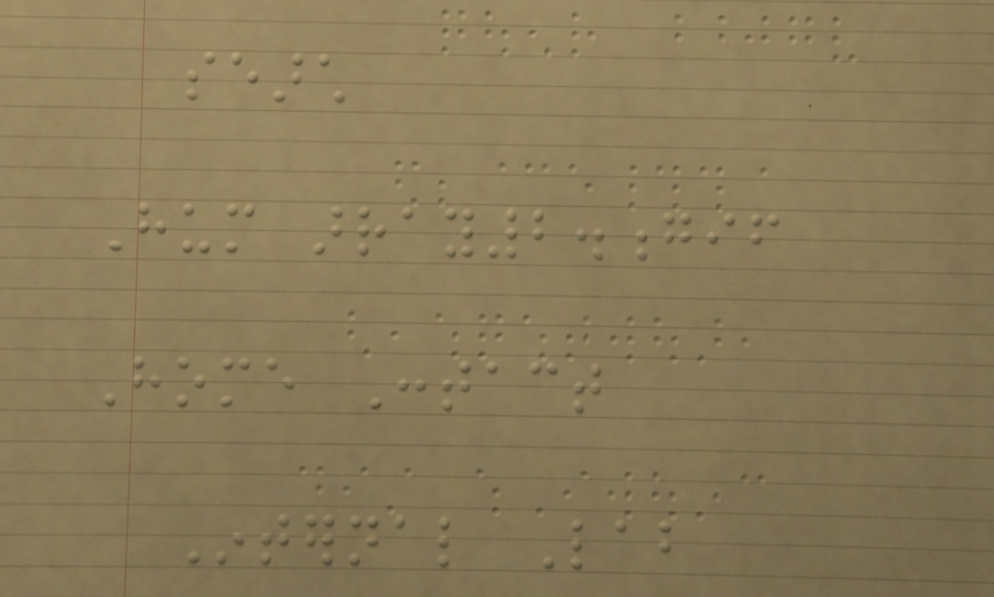search
Hum array2.gif
Home Contact
Internal Lab
